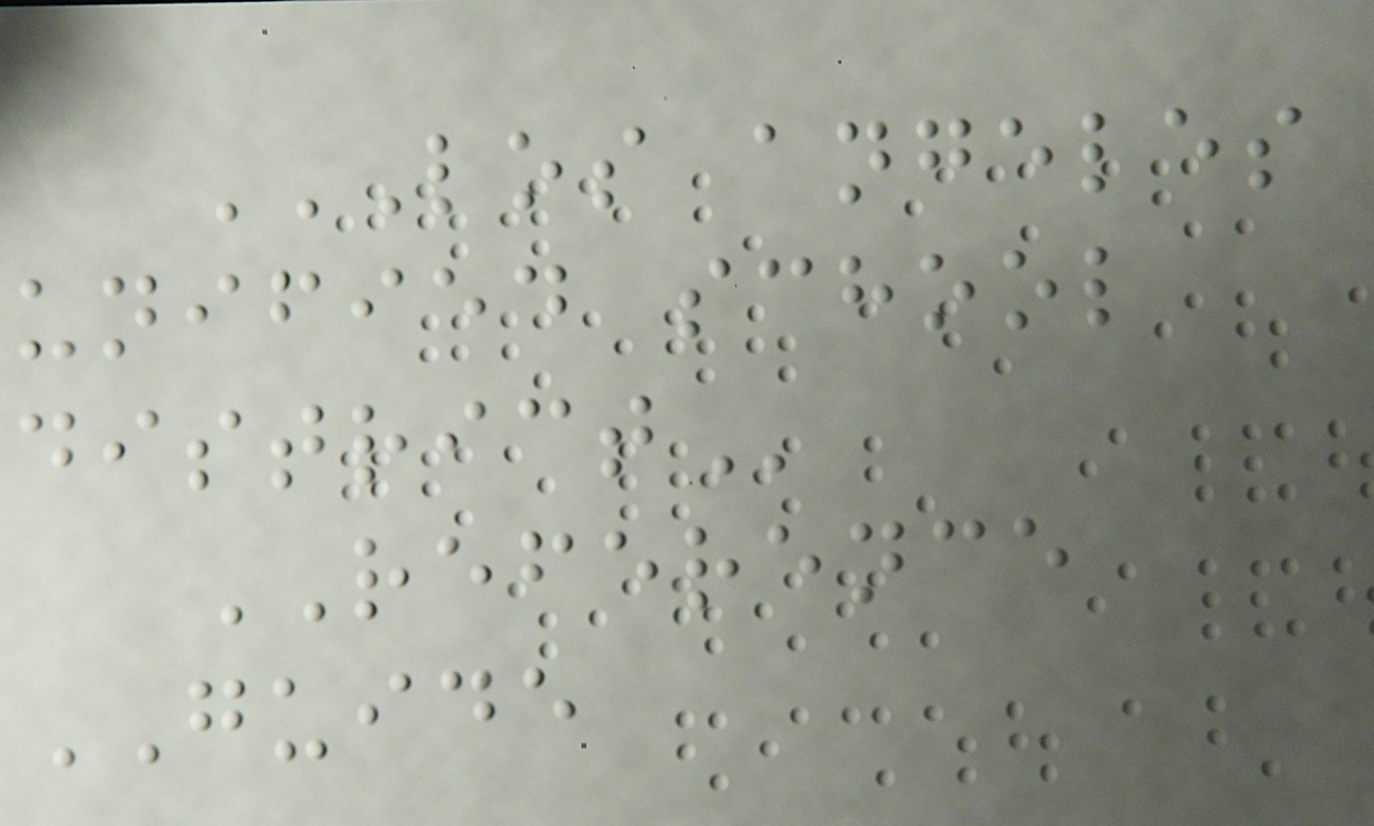LOS ANGELES
UNIFIED SCHOOL
DISTRICT
REFERENCE
GUIDE
